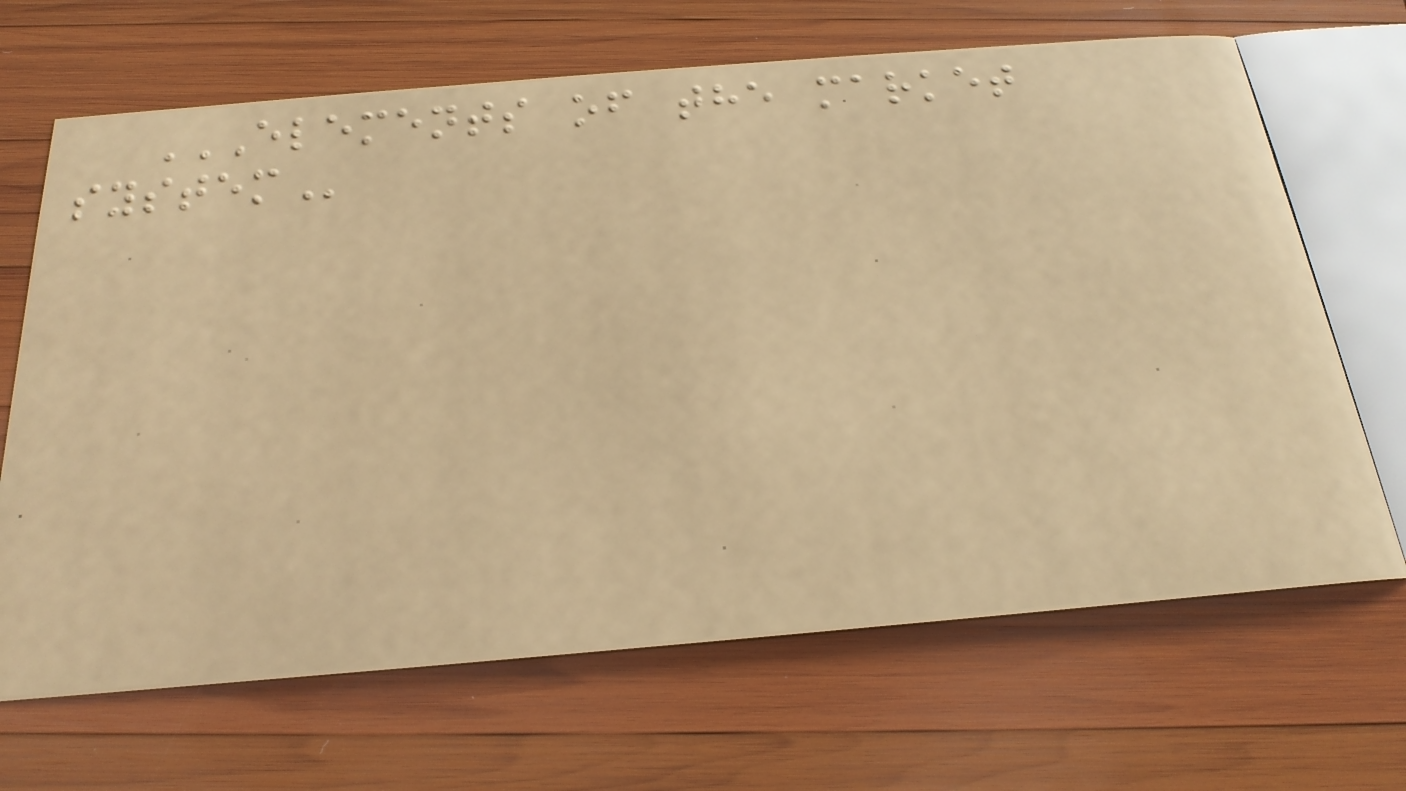ELEMENTS OF THE MARKET
SYSTEM
